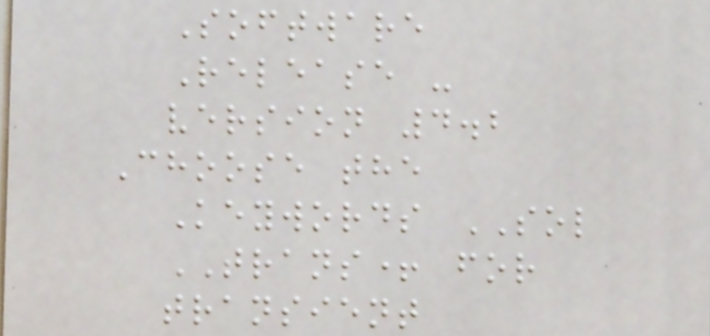Software
Release -
version 4.2
Choose the
Keywords SOL
TRANS+ for
transient
